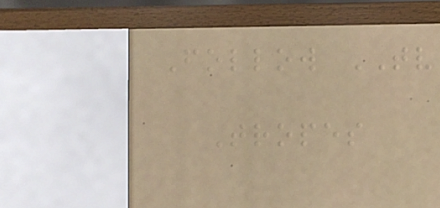Follow TV
Tropes
